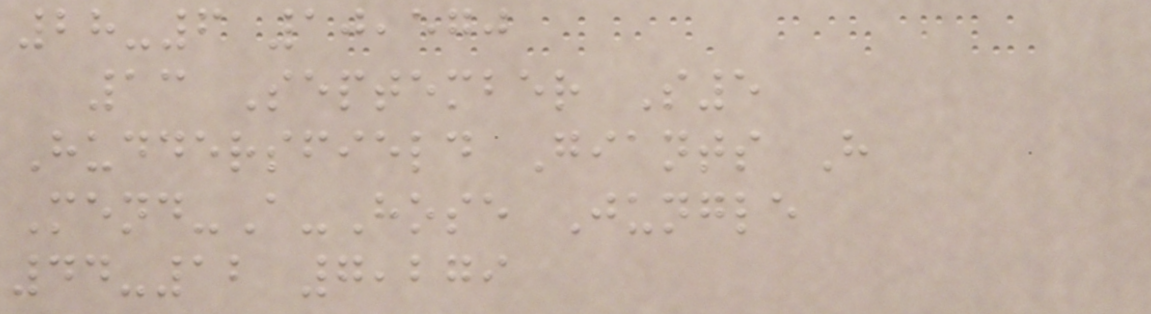28-6 10,570
13 September S5
Huddersfield Giants H
Mend-A-Hose Jungle
44-12 7,279
